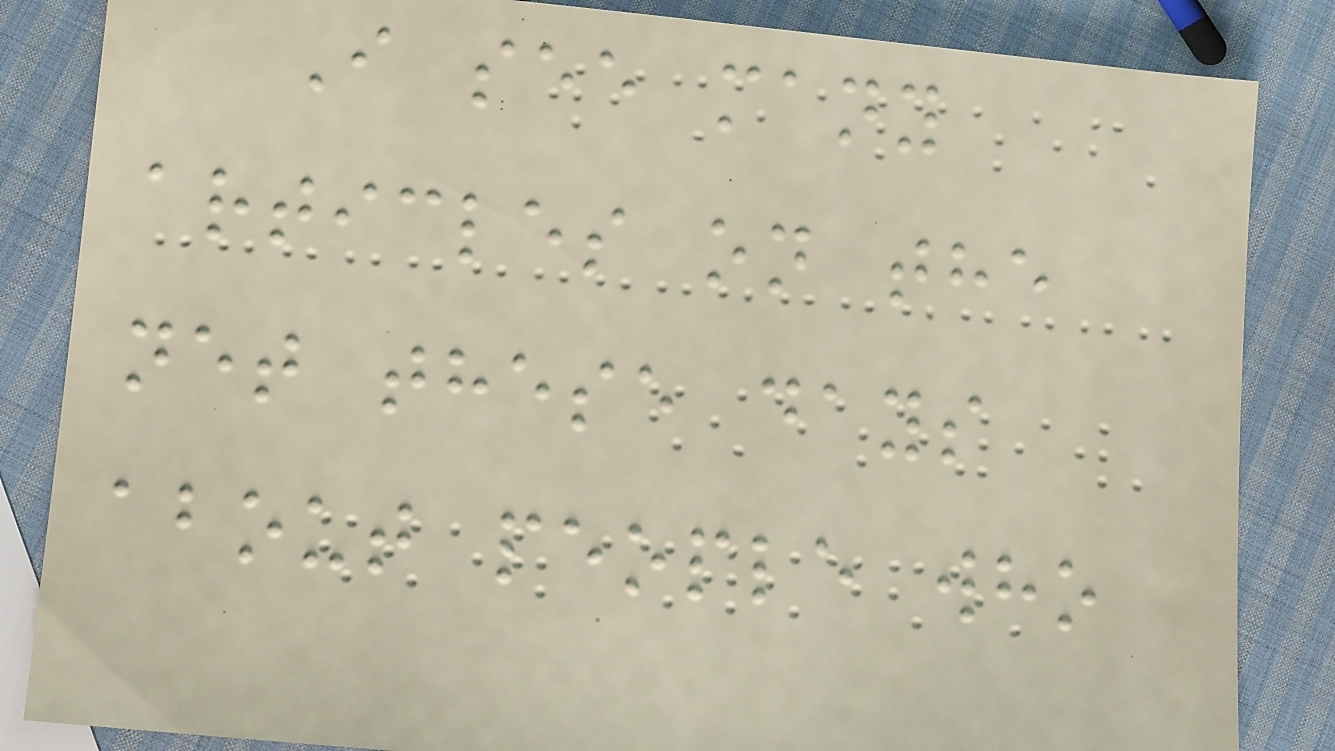I see many
articles on the
net these days
about people who
